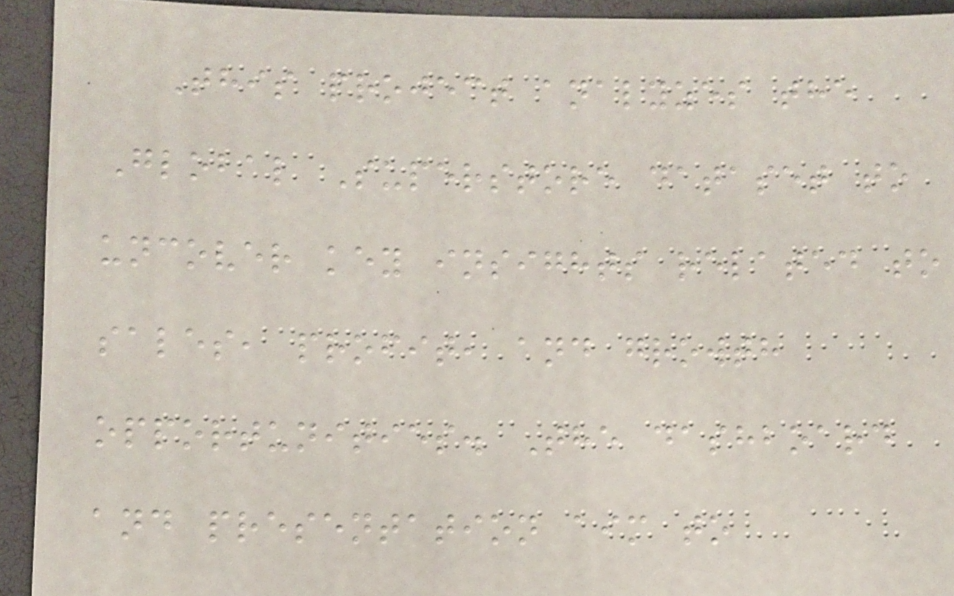This project analyzes the
Global Superstore dataset to
uncover key insights related to
sales, profit, and growth
opportunities. The dashboard
and presentation aim to
